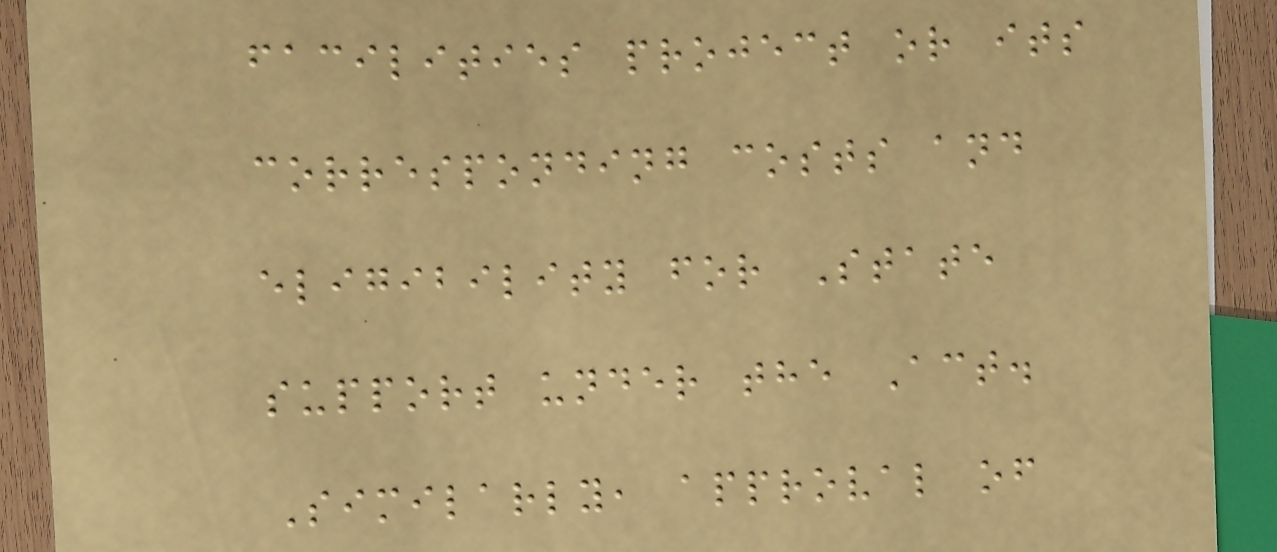facilities project or its
corresponding costs and
eligibility for State
support under the Act.
Similarly, approval of
